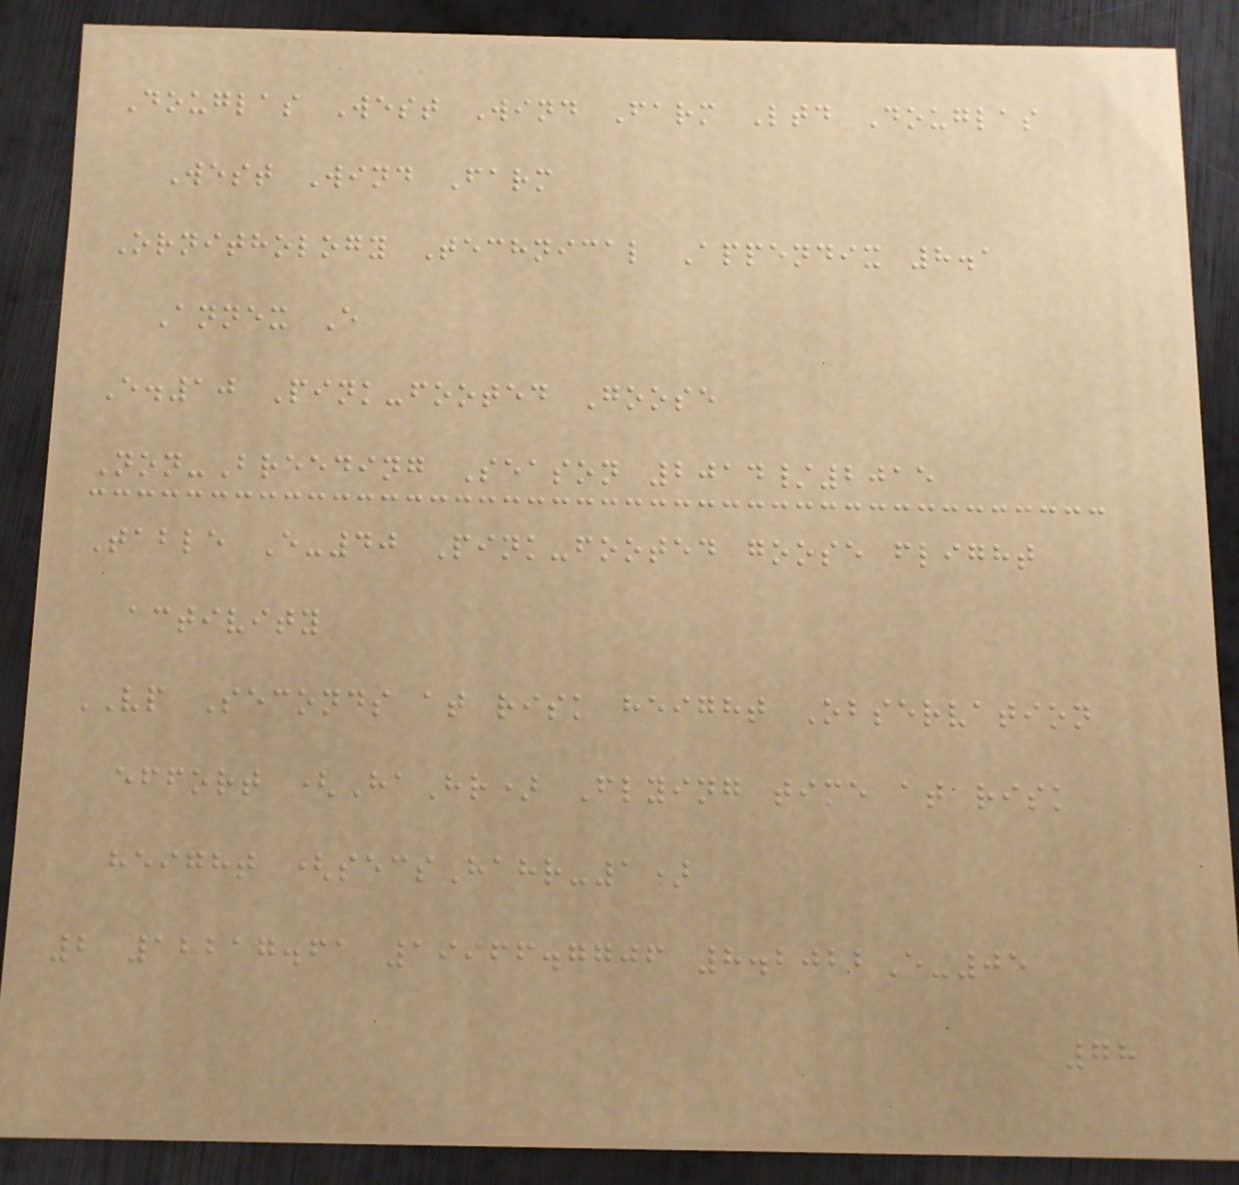Douglas West Wind Farm Ltd Douglas
West Wind Farm
Ornithology Technical Appendix 8.1
Annex E
E.10 Pink-footed Goose
Non-Breeding Season 2014/2015
Table E-40 Pink-footed goose flight
activity
VP Seconds at risk height Observation
effort (HaHr) Flying time at risk
height (secsHahr-1)
2 12217.61 19966.7706 8.2022E-05
78
